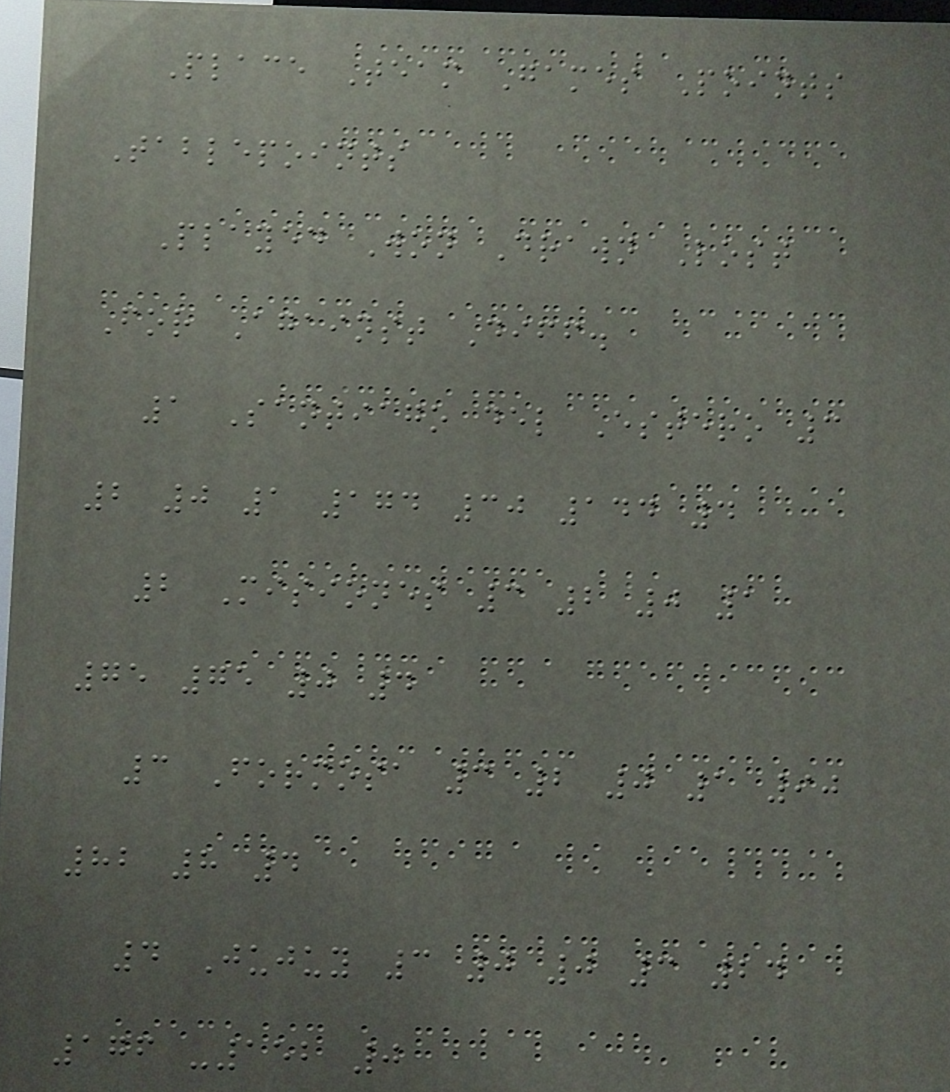Place Team Games Points
Tablepoints
Played Won Drawn Lost
For Against Diff.
1 Santiago del Estero 3
2 0 1 174 30 144 4
2 Misiones 3 2 0 1
75 75 0 4
3 Formosa 3 2 0 1 90
82 8 4
4 Jujuy 3 0 0 3 24
176 -152 0
